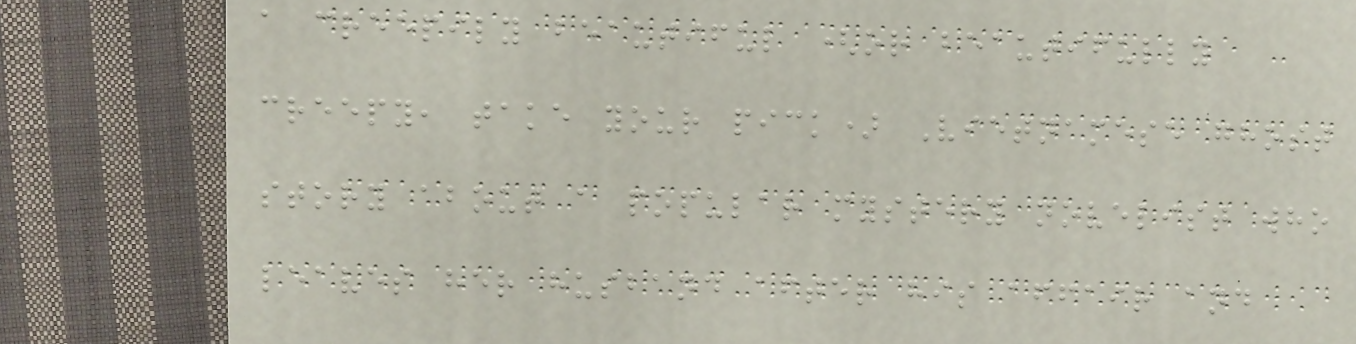a creepily beautiful (or beautifully
creepy, take your pick) Vietnamese ghost
story about a popular mystery novelist who
leaves her husband after his affair and
